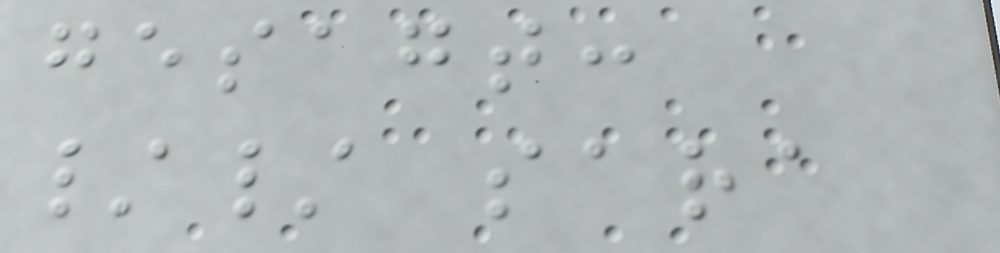gesagt:
// sara
